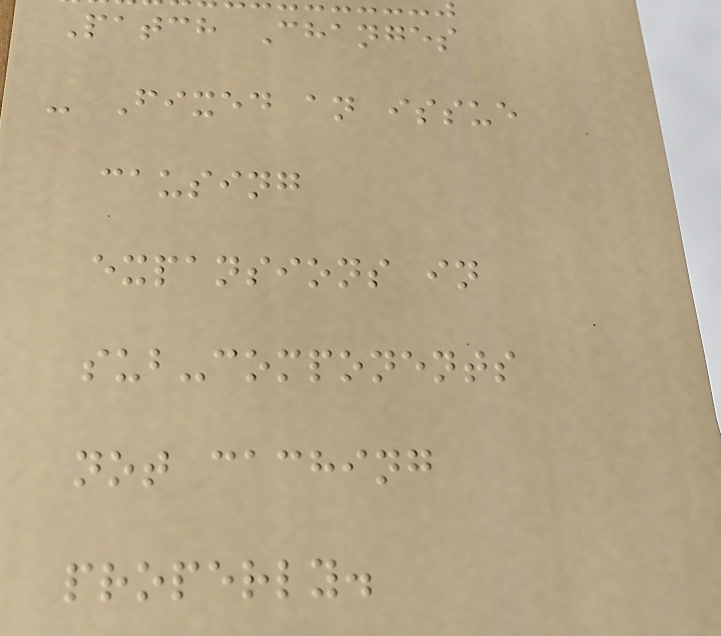Patch Changes
- Fixed an issue
causing
expansions in
sub-components
not caching
properly.
